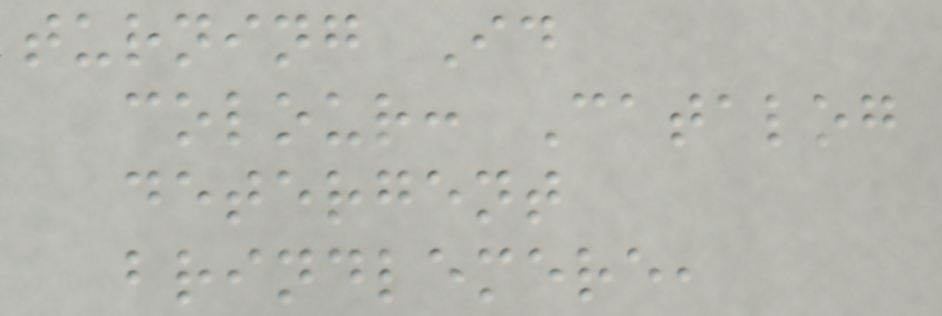turning Id
colour: Catalog
detergent
brindlemere,
